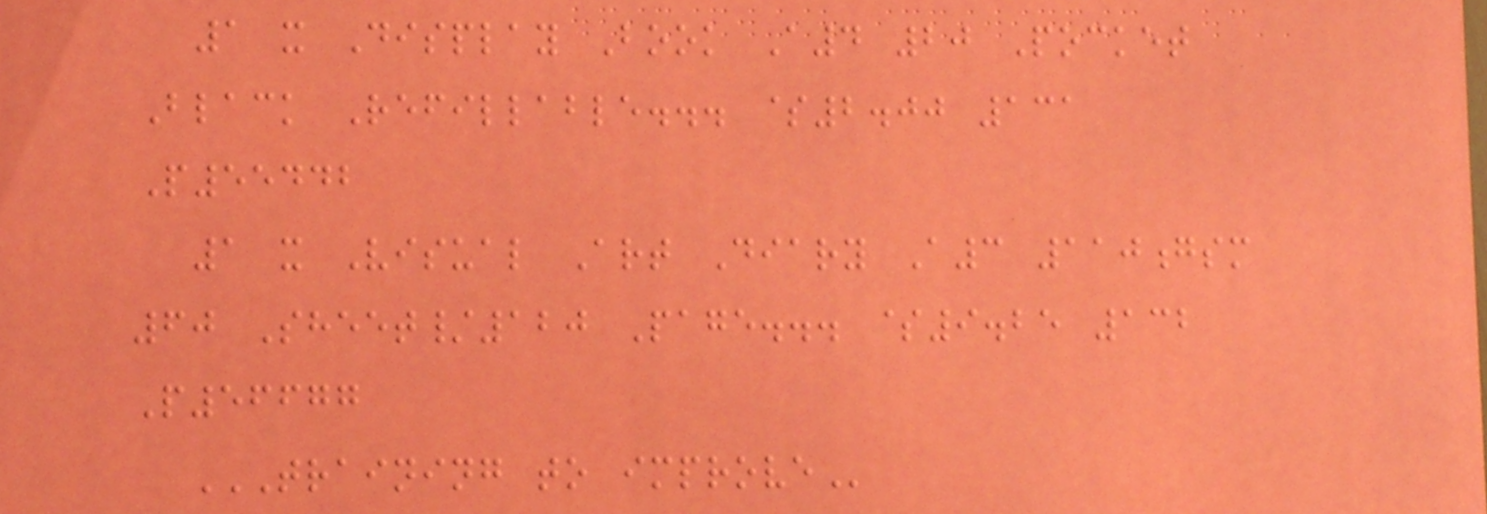1 x Display Book A4 20 Pocket
Black Refillable... $2.00 131
P55442
1 x Visual Art Diary A3 110gsm
60 Sheet/120 Page... $9.25 132
P56677
TRAINING TO IMPROVE
